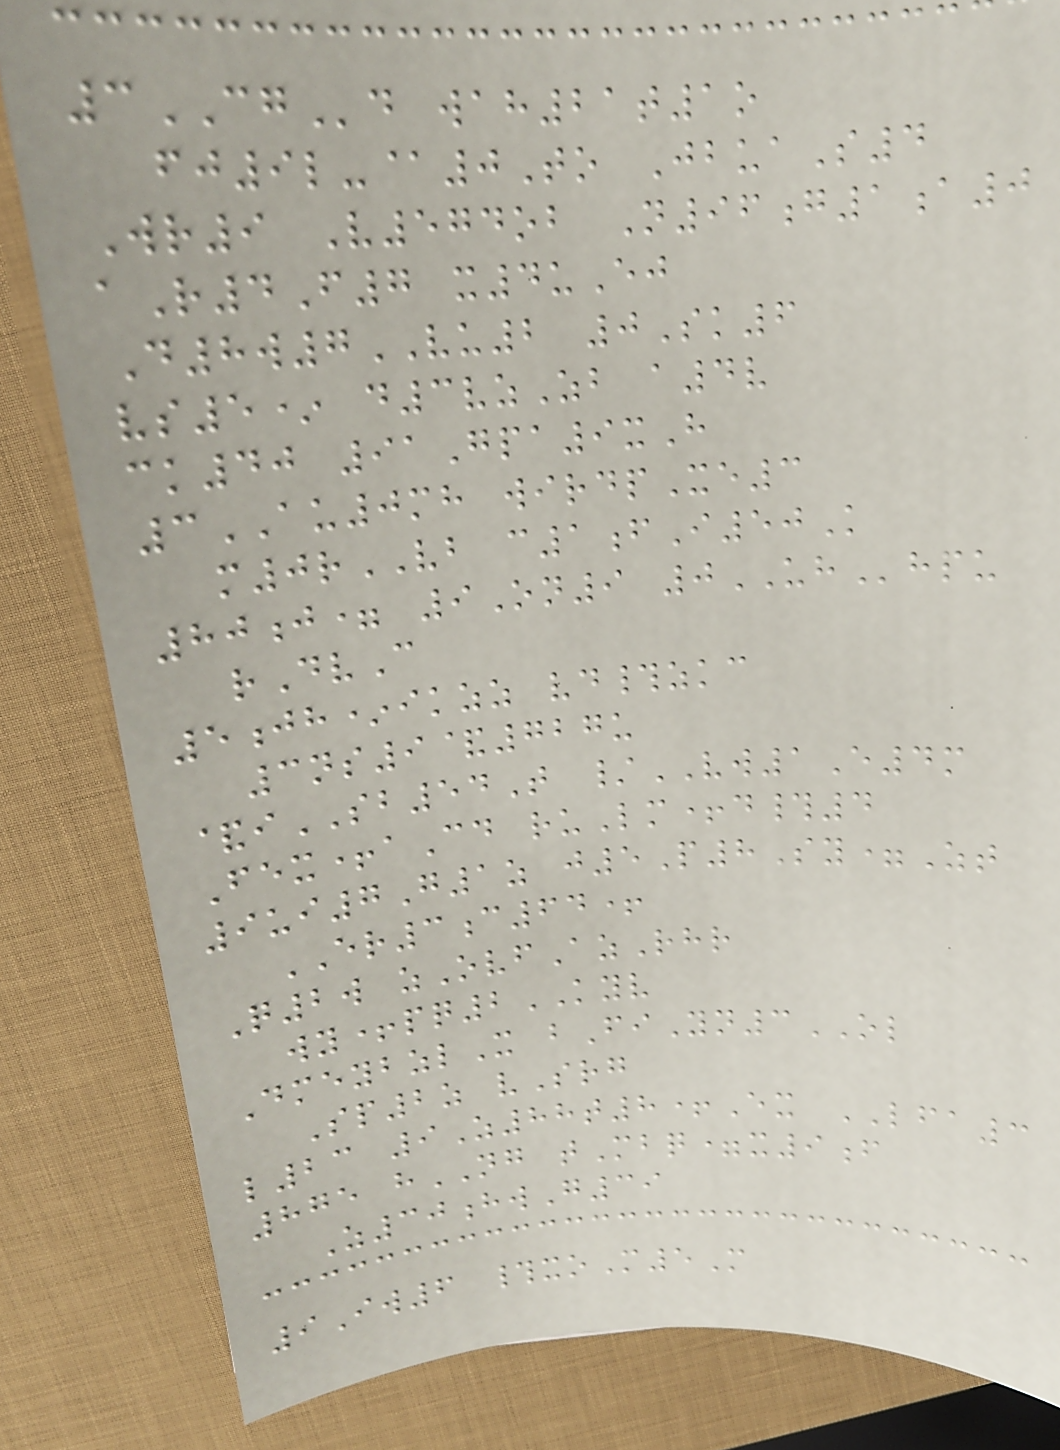3CGd wah21t1o
fj9l-@0To JbuaS4
Wr9 V574ob N96g1a0
aR4F7 x4uEj
D8w7VU2 0Sk6
vs5* d3vzZb a4v
ck40 91Gpa9xH
3AU0mh wirdpXe3
m0rVB c1fI50K
80j= 9On9 0UHhpu
rDvC
5jh*ikzz vd#zkc
3ns9&727u
&iSB54T /VW1E4m
Fex+aCd ruLm+d#4
9ui7G1z j5P8Sy=Zt
ER3c64+
Q2w zOvfAzRhr
wy+pq2KYV
DmeybzlX bFiYn3OL
Sp2z vSrg
l23 9Z88t8+Ex LFA3
875 hNG tMbq=x9f
Z30hwG39
9Iw6 #xoM5M
